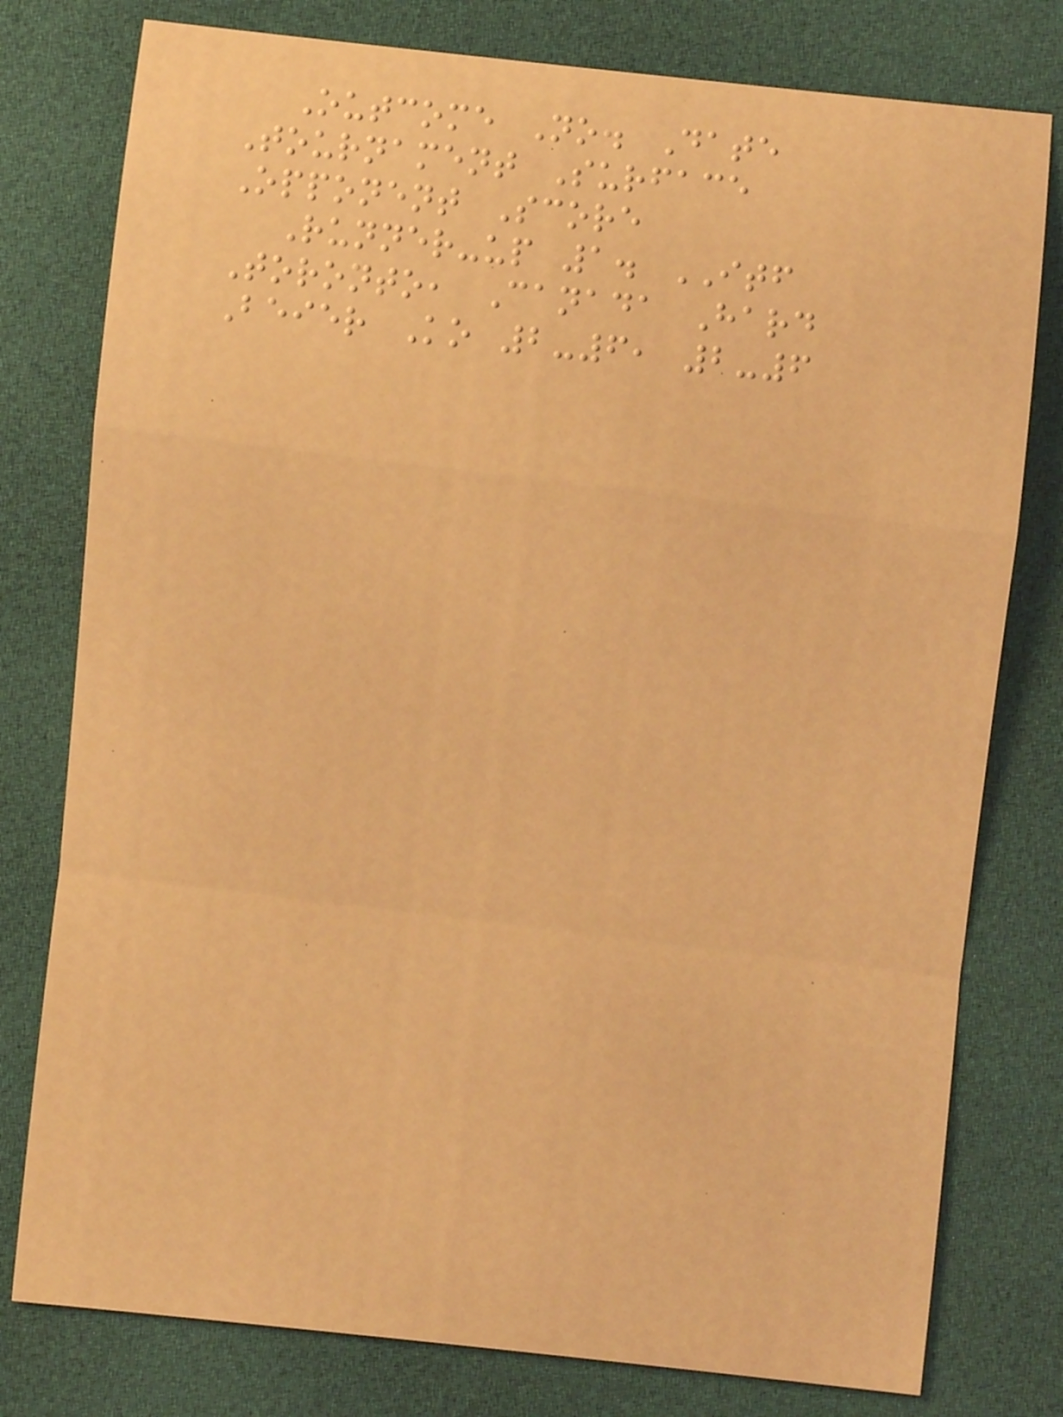Outcome No. Date
Tournament Surface
Opponent Score
Runner-up 1. ITF
Toronto, Canada Hard
Beier Ko 2-6, 2-6
